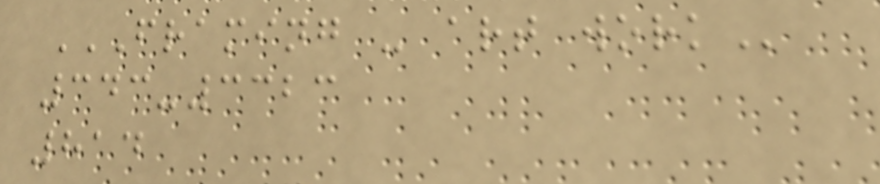FRAMING - ART WORK
343-3323
814
